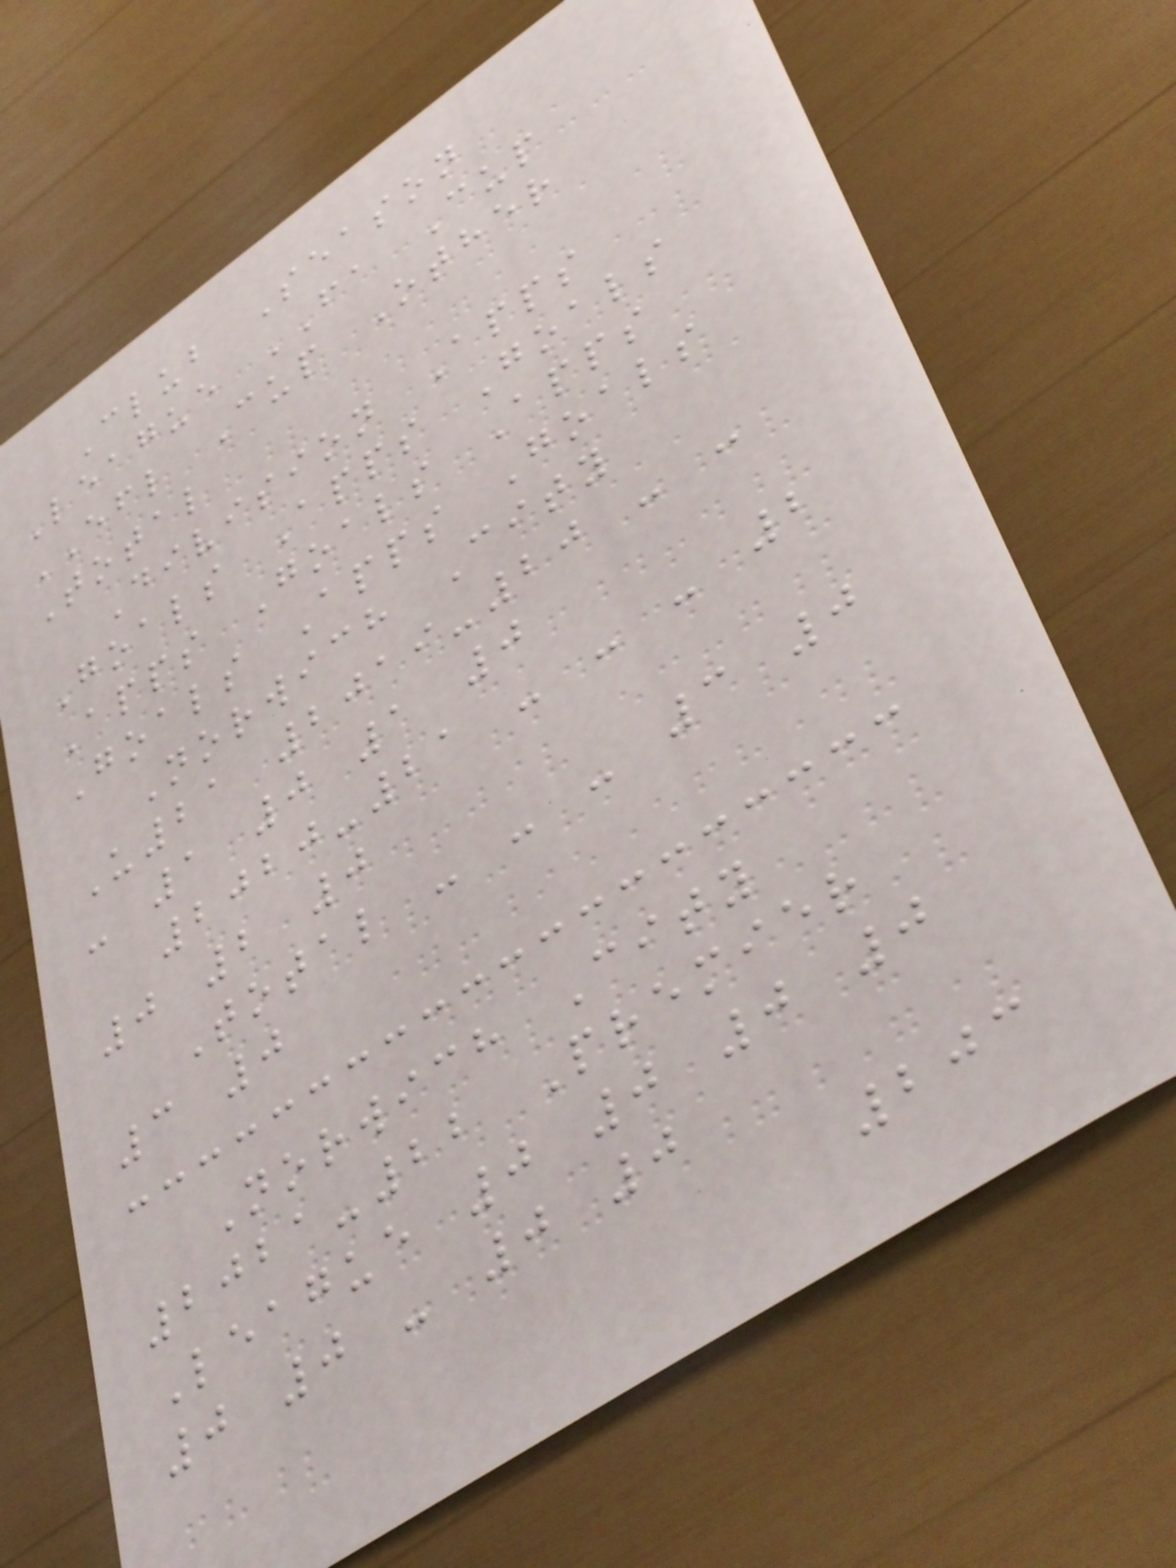Club Season
League FA Cup
EFL Cup Other
Total
Division Apps
Goals Apps Goals
Apps Goals Apps
Goals Apps Goals
Norwich City
U21 2019-20 - -
- 1 0 1 0
2020-21 - - - 2
0 2 0
Total - - - 3 0
3 0
Norwich City
2021-22 Premier
League 0 0 0 0
0 0 - 0 0
203
